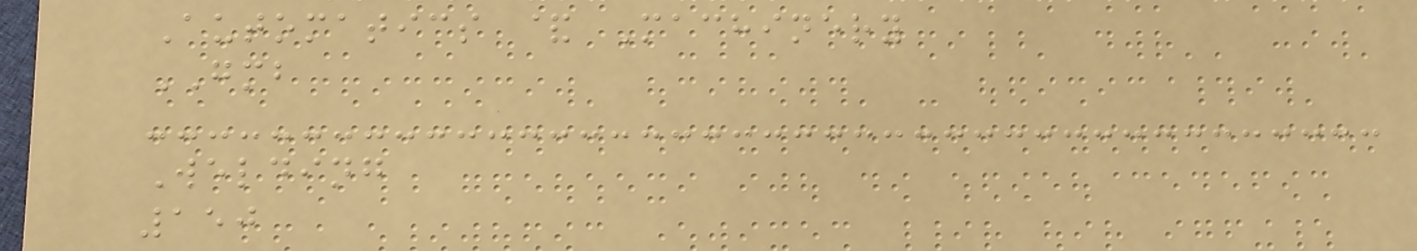Automatics & Machinery
GMB
Welding
150
